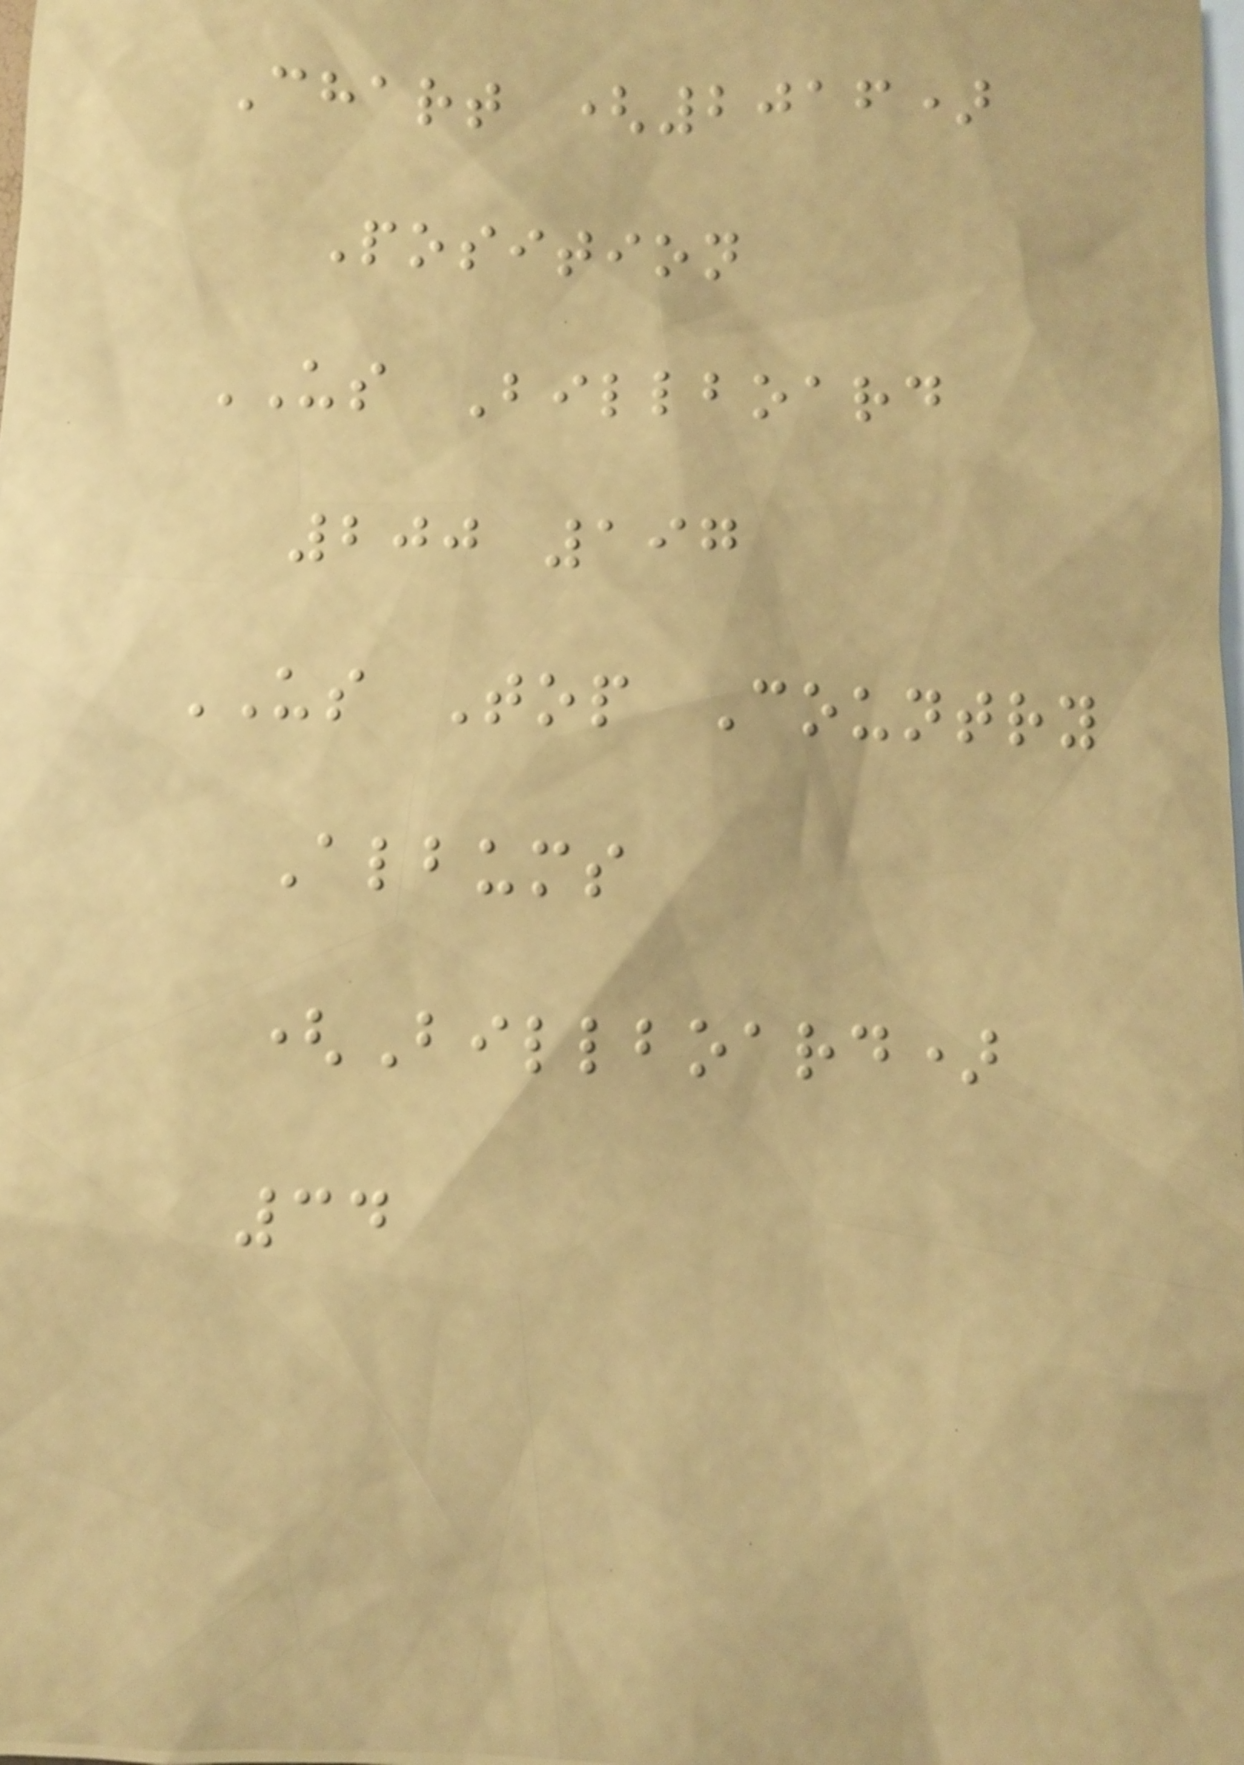Chart (2016)
Position
US Billboard
200 197
US Top Country
Albums
(Billboard)
34
